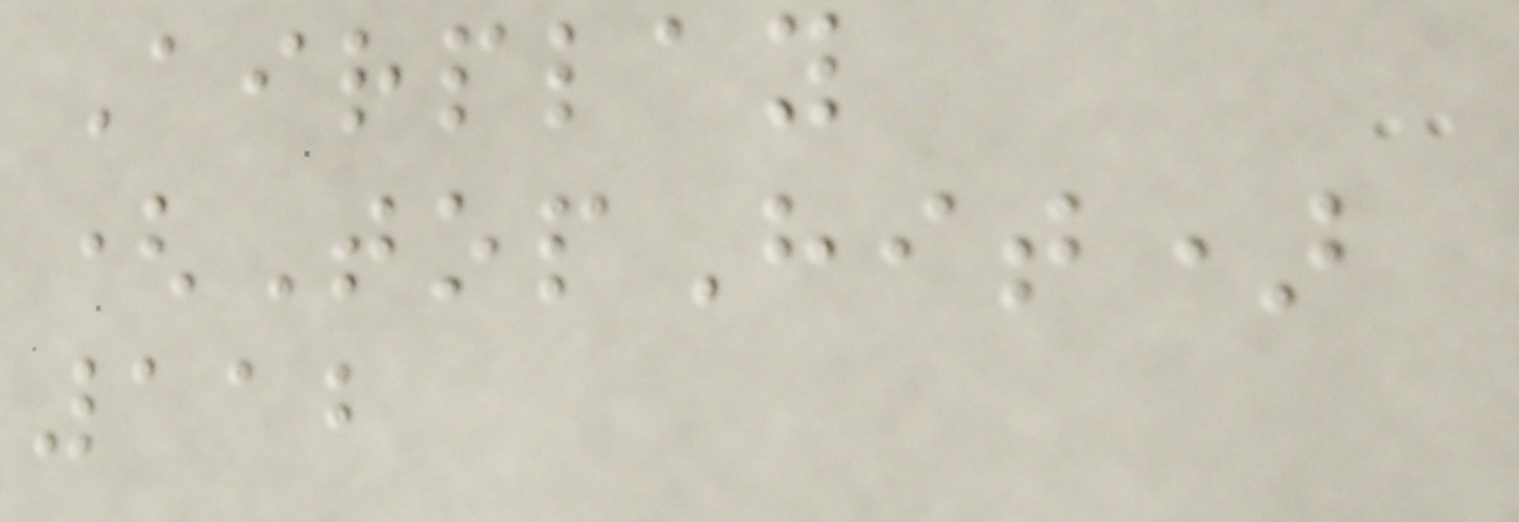Airplay
(TopHit)
112
